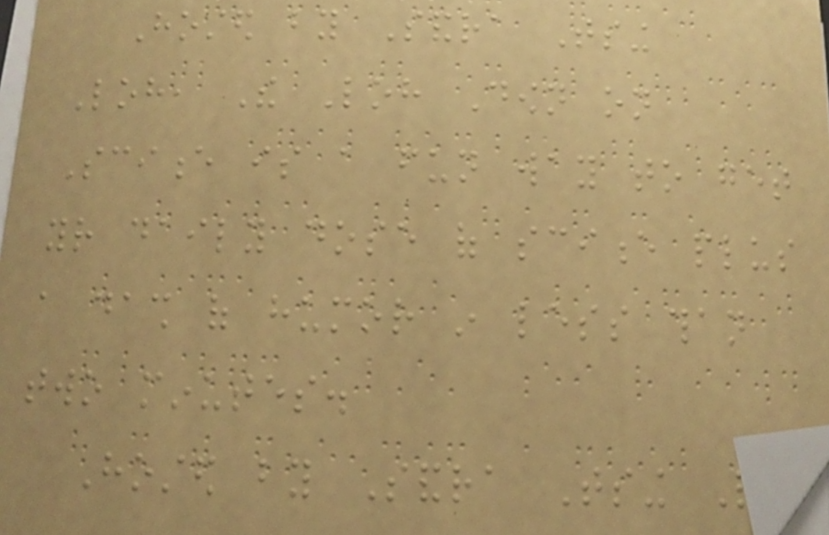Hosted by Sandra Tsing
Loh, The Loh Down on
Science is a fun way to get
your daily dose of science plus
a dash of humor in less than
two minutes.
Hosted by Sandra Tsing Loh
